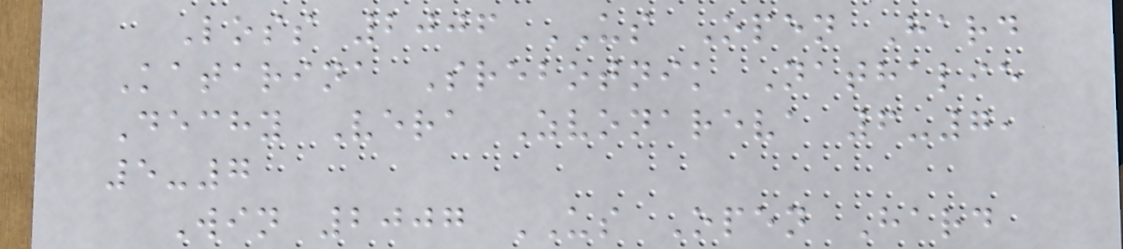Loss 2006 US Open Hard
Katarina Srebotnik Nathalie
Dechy Vera Zvonareva 6-7,
5-7
Win 2007 US Open Hard
